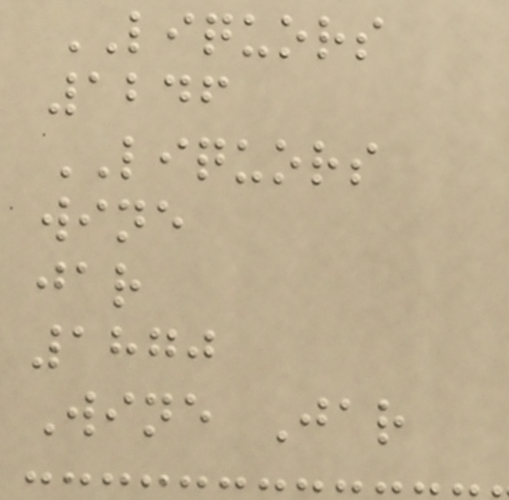LIQUORS
1246
LIQUORS
wine
jar
1870
Wine Jar
